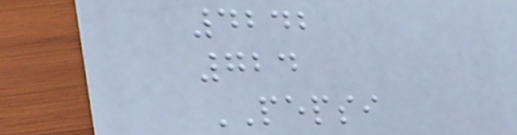4242
724
PEPSI
